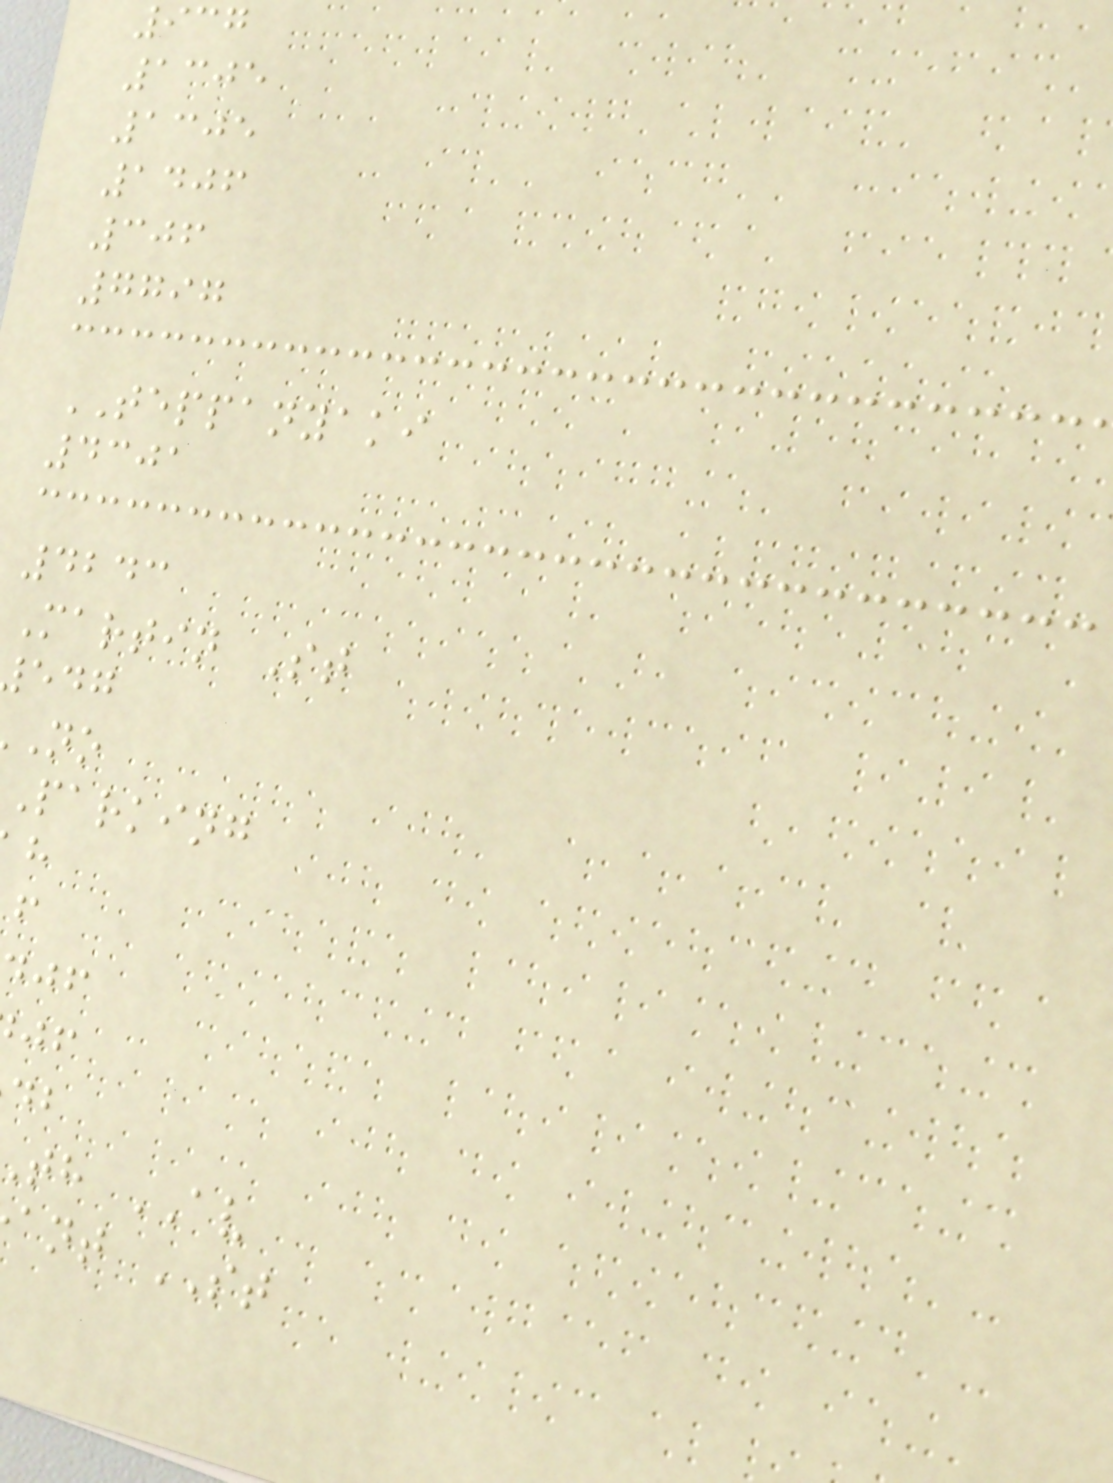937
1305
1305
1406
306
7797
TEPPANYAKI
4301
4243
Martin St
parking
th AV
ant ST
